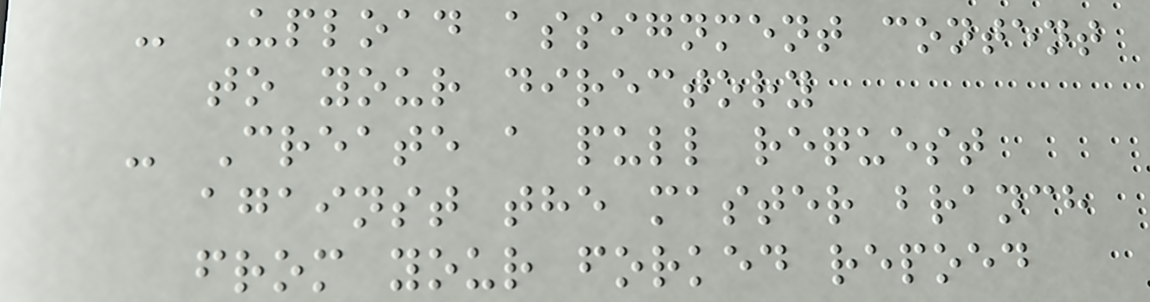- Upload assignment content
to your directory
- Create a pull request
against the master branch
from your forked repoed
